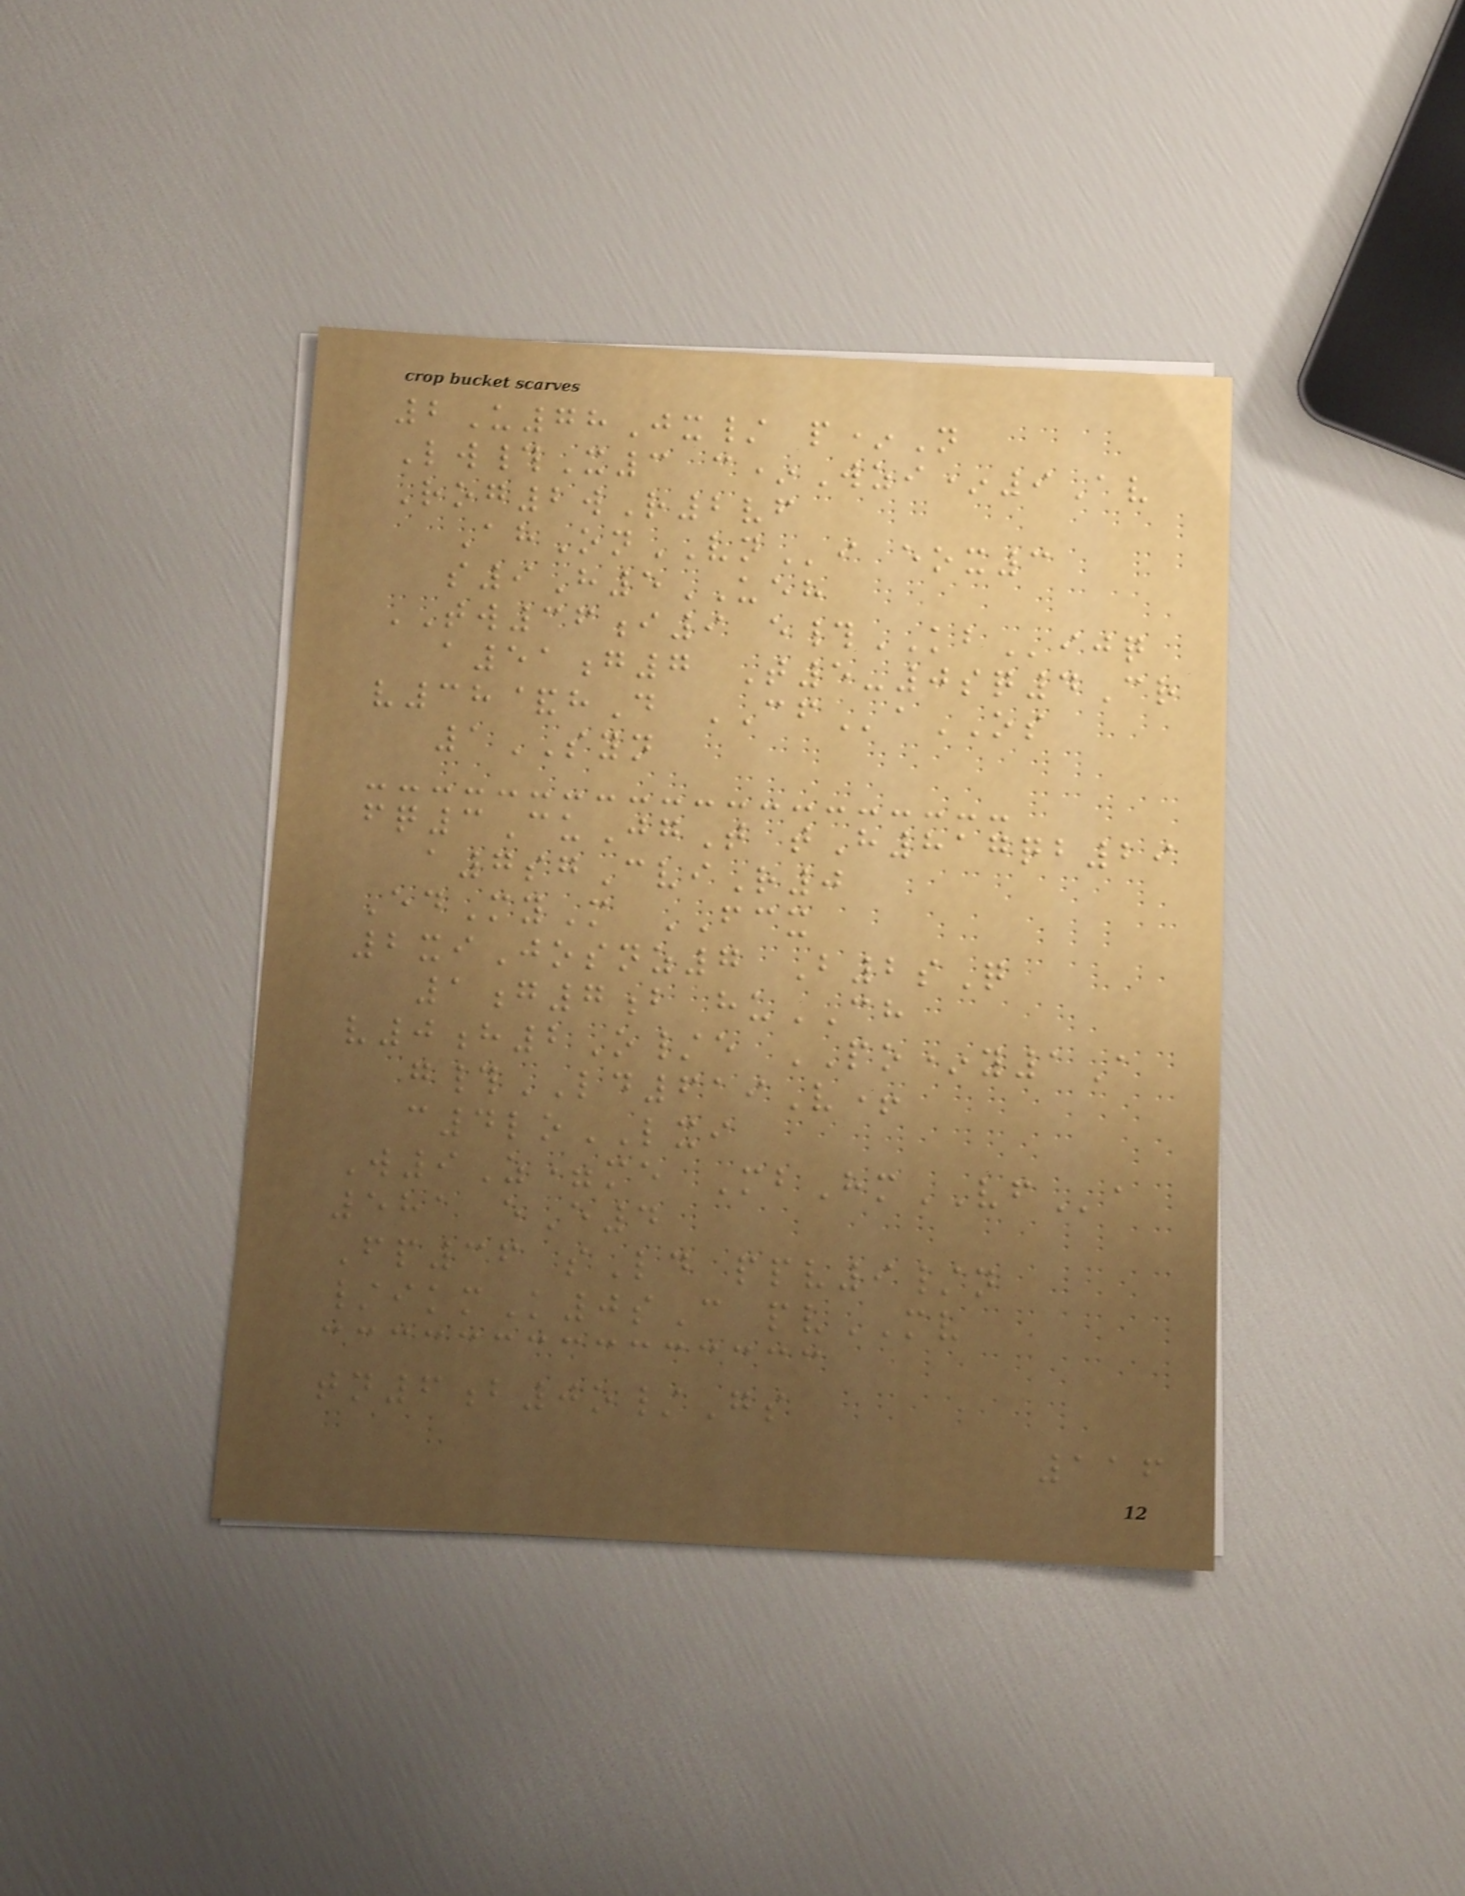2U78Jx/ p*N
Lw#X3 c*Wzi*9Av
Rog2wR2vf
AhOnVNi eox3
s9H5UEH
TW36i9 e#KBijq
a51g7 T5-0sq4Cr
v38&hD CFaOS
1SYN
fq3CuJgT tH817qb29
a7sgCviR0
EdMyM FCX
2xiJosnz7 B2sQ
1g7b huCH
v0h2O/e PO*y1A
g#LD619V+
c4loLXI
W9Z=me MbHmVFa
581 eE4
Fp36 sLd ppv9/n
/ikmK0sC pvMV
tn6b0o/Gs
116
